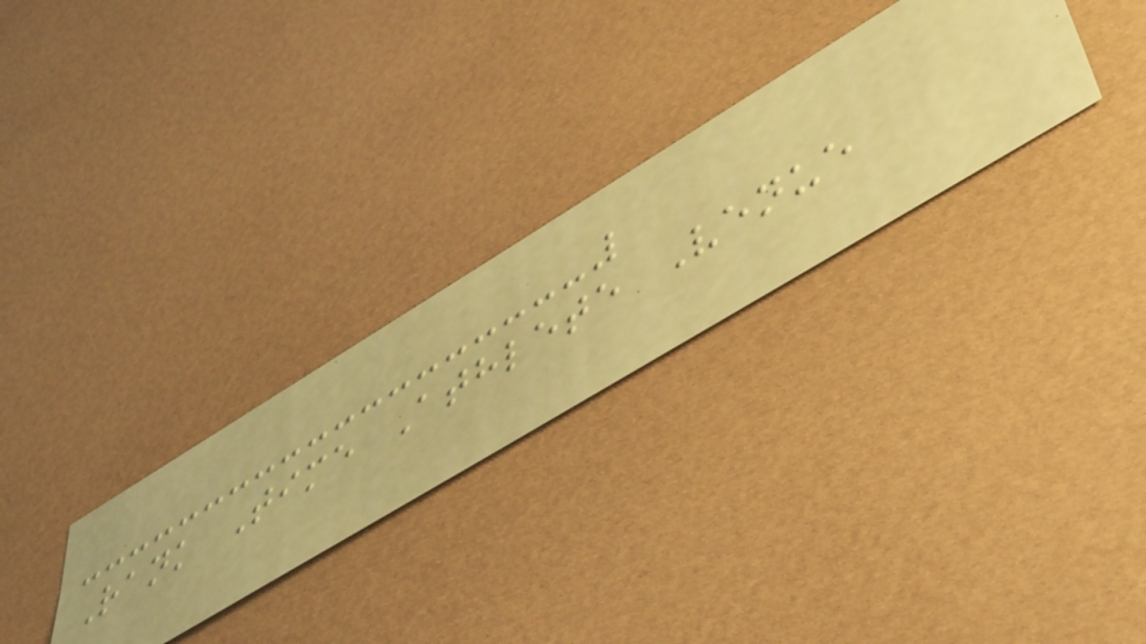Rank Time Athlete Venue
